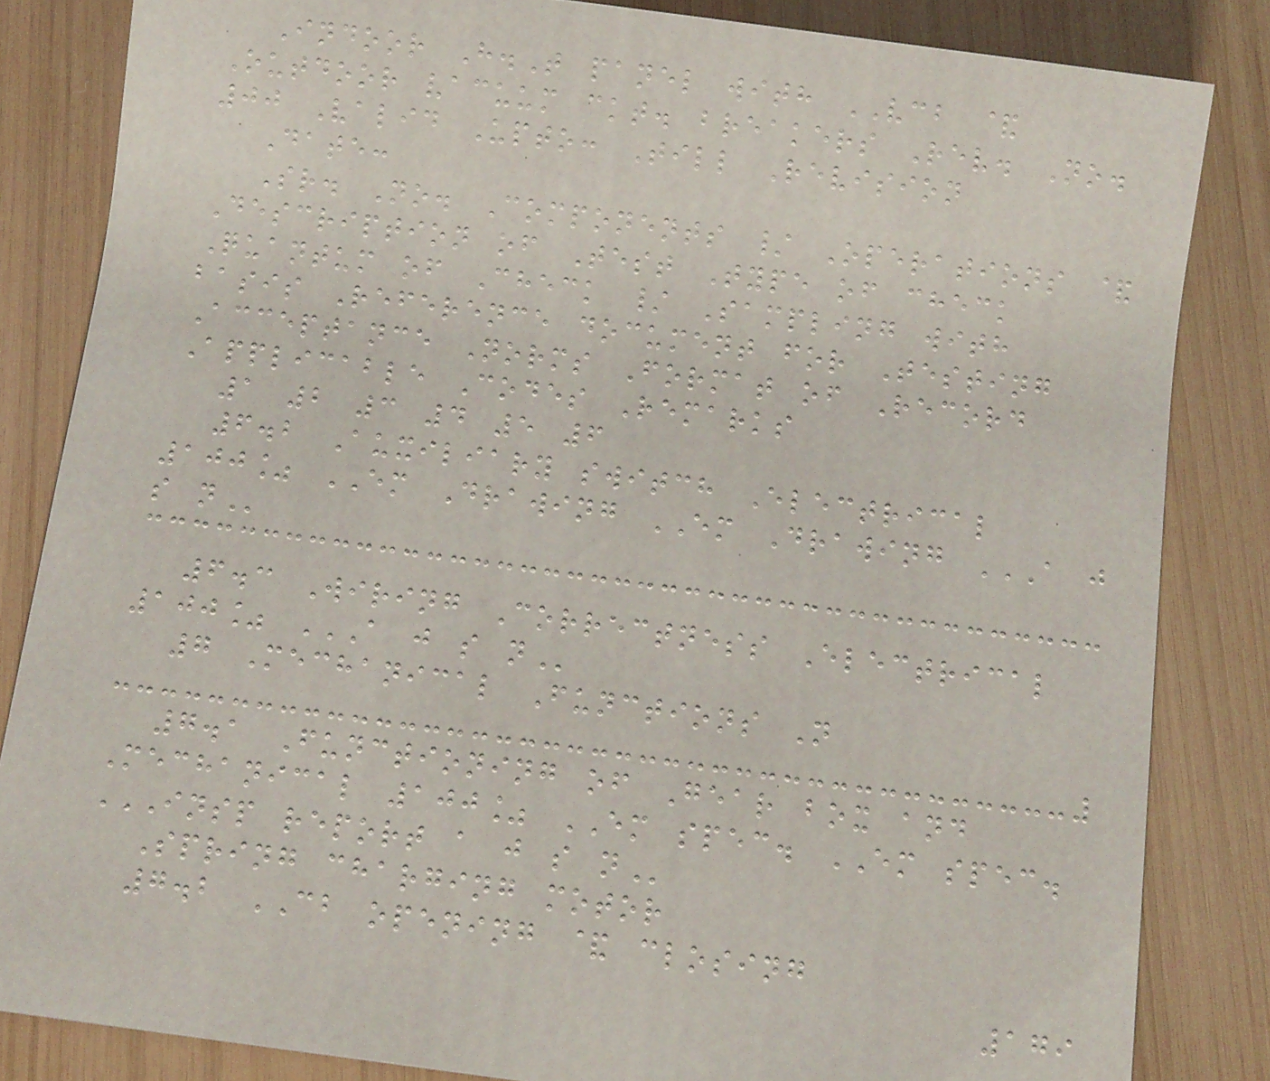Indoor H.T panel with VCB &
Outdoor vacuum ckt. breakers Rev. No.
00 Valid Upto: Till Revision
Date:
Sr. No. Components / Operations &
Description of Test Type of check
Quantum of Check / Sampling with
basis Reference document for Testing
Acceptance Norms Format of Record
Applicable Codes Remarks
1 2 3 4 5 6
6.2 Auxiliary switch Electrical
100% EM Drawing EM Drawing A J
S N
6.3 Wiring Correctness Electrical
100% A J S N
7 Mechanical Functions N
7.1 Functioning of Gear box and
Mechanical 100% EM spec. EM spec.
INSP REPORT A J S N
Spring charging motor
7.2 CB opening & closing
179
